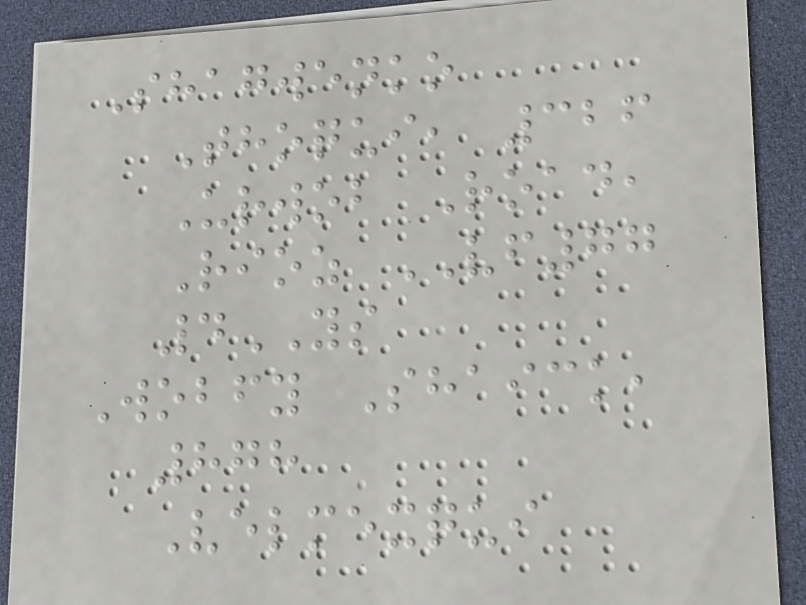Shagwenko
Thoqui, 326
Urwob Road,
Rioz VF77
4YS
Wobfy Shaick,
878
Velmexqui
